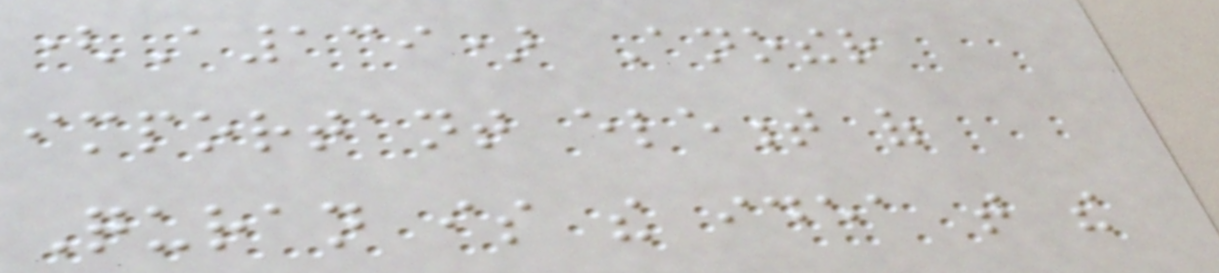(A139) Another
important element of
Quran is the idea that the
